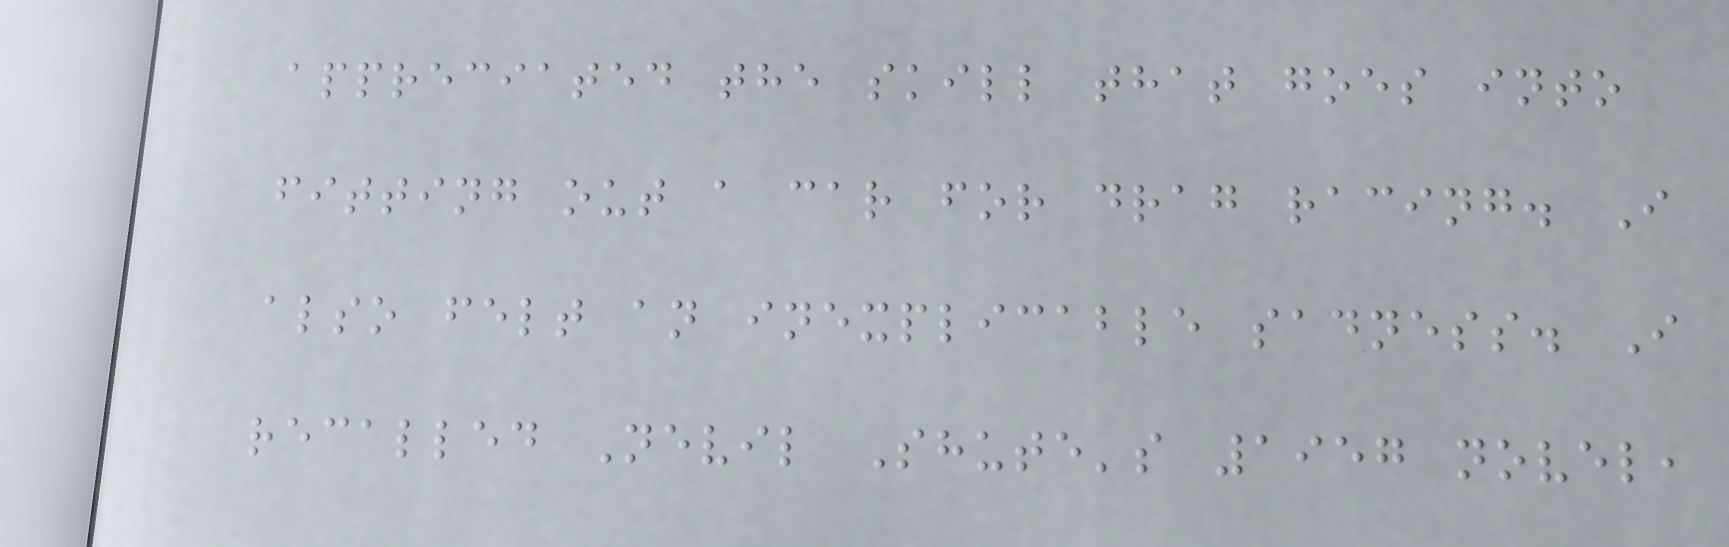appreciated the skill that goes into
fitting out a car for drag racing. I
also felt an inexplicable sadness. I
recalled Nevil Shute's 1957 novel,
